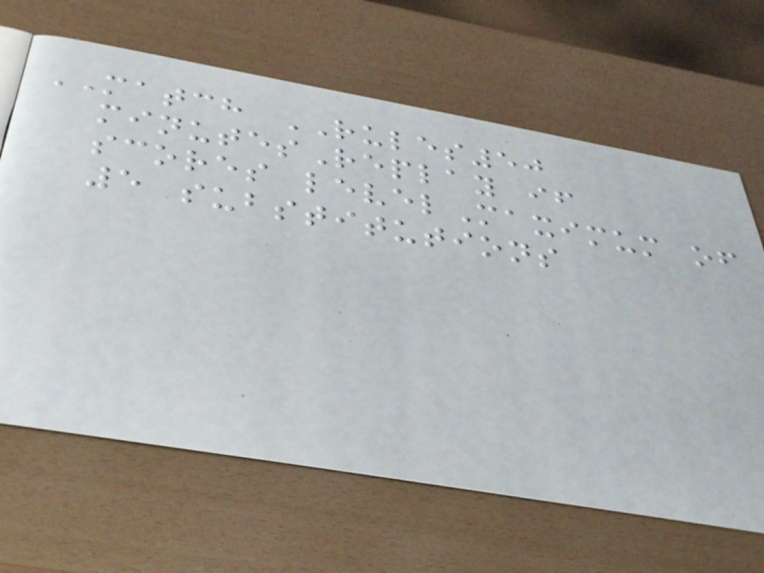MATCH RULES50
minutesReplay if
scores levelMaximum of
5 substitutions
